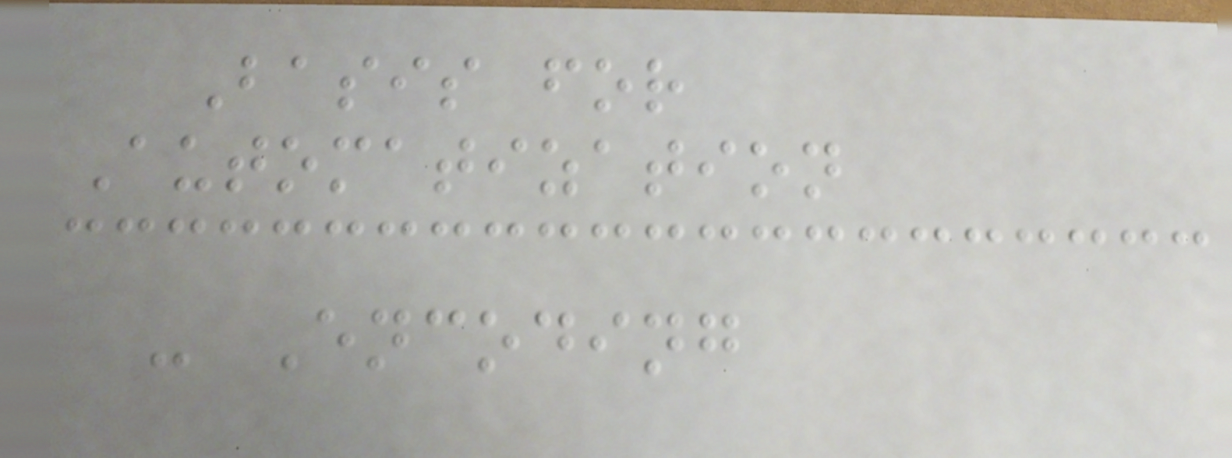Basis for
Automatization
- Encoding
